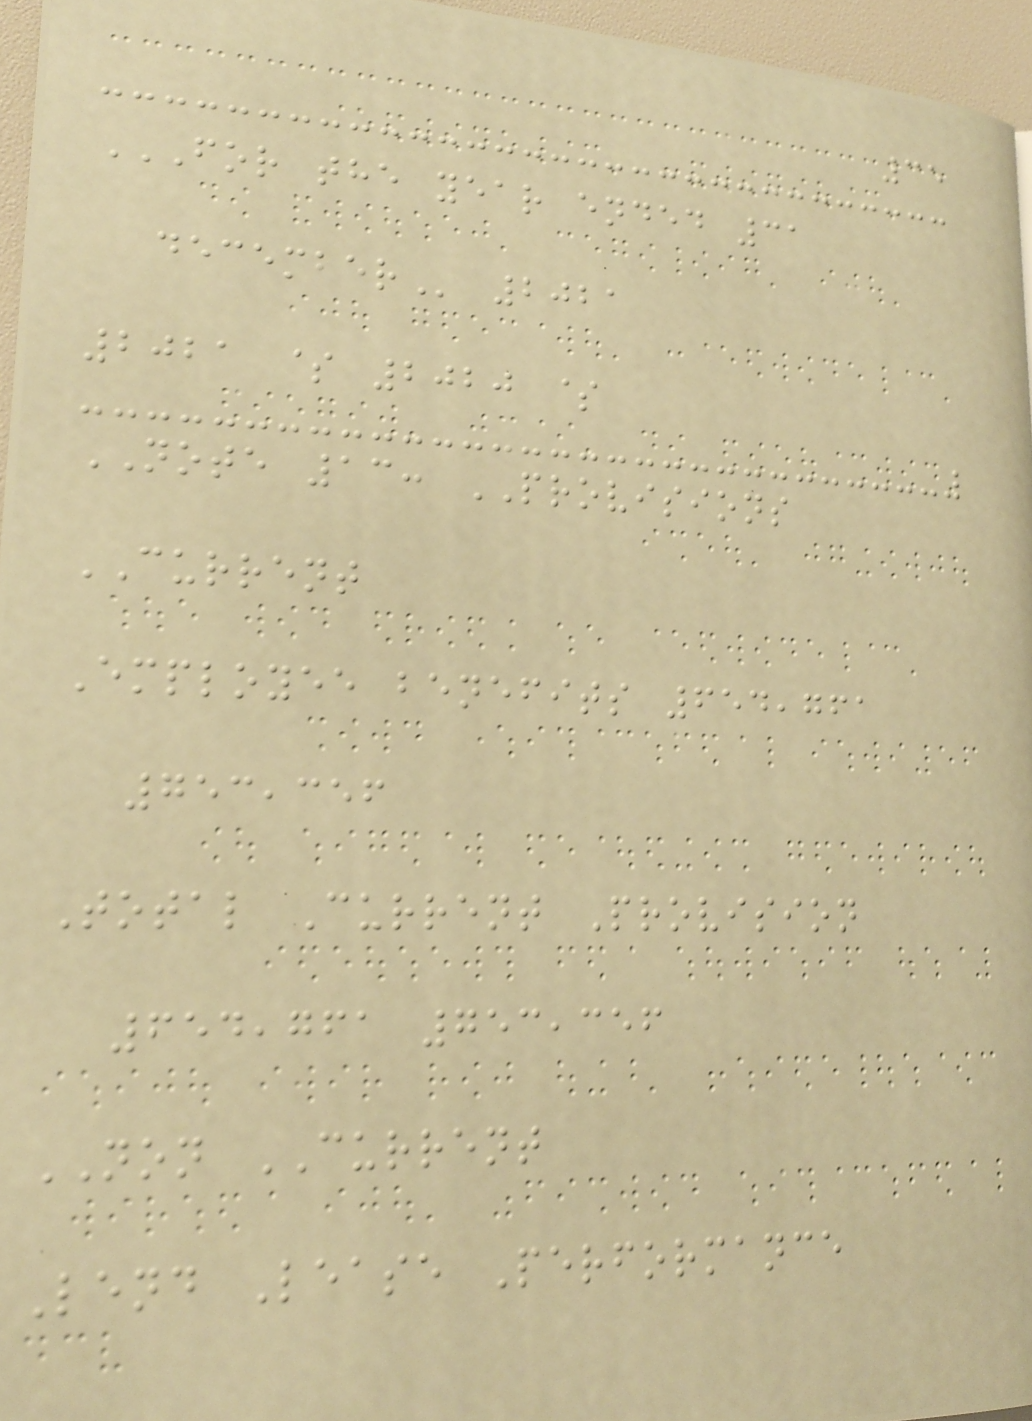35
FOR THE YEAR ENDED 31
DECEMBER 2021
2021 $ 2020 $
NOTE 13: PROVISIONS
CURRENT
Employee benefits 654,761
753,356
Total Current Provision
654,761 753,356
NON CURRENT
Lend Lease Performance
